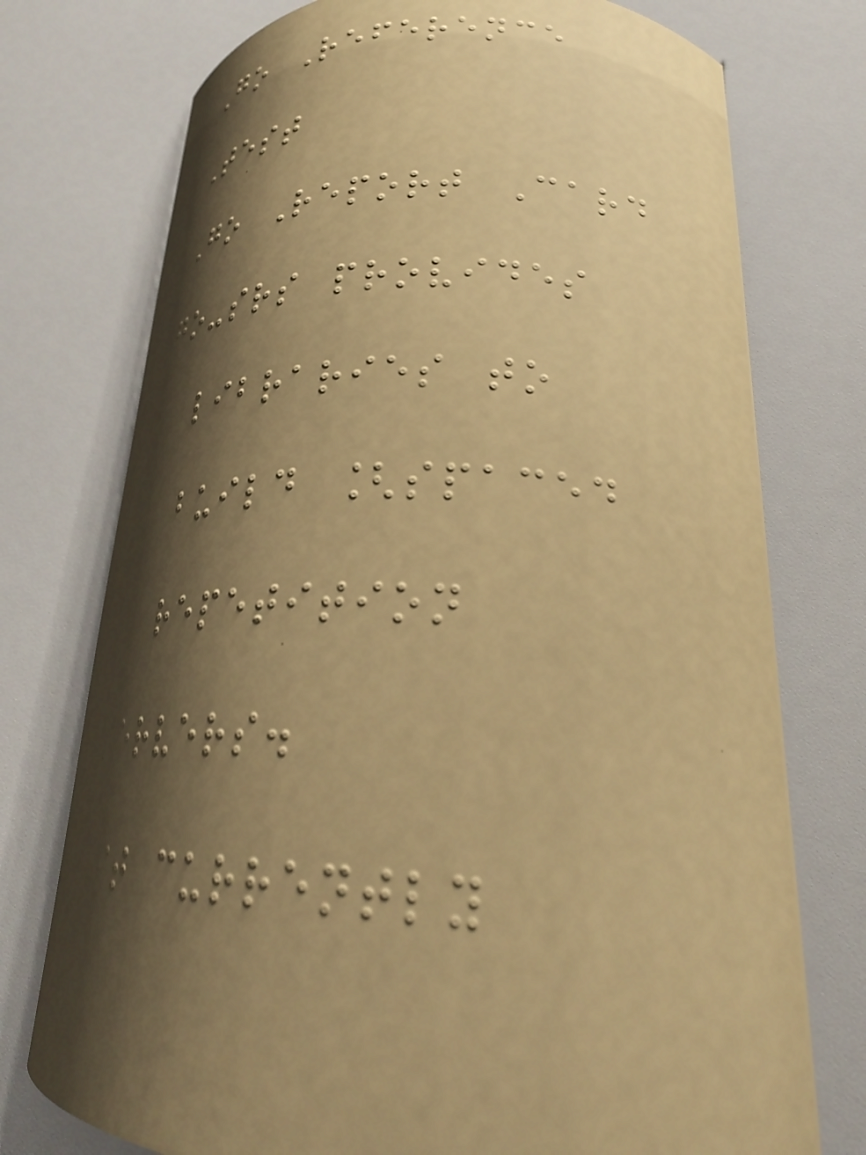Go Reference
Test
Go Report Card
go-srs provides
libraries to
build [spaced
repetition
servers.
It currently
